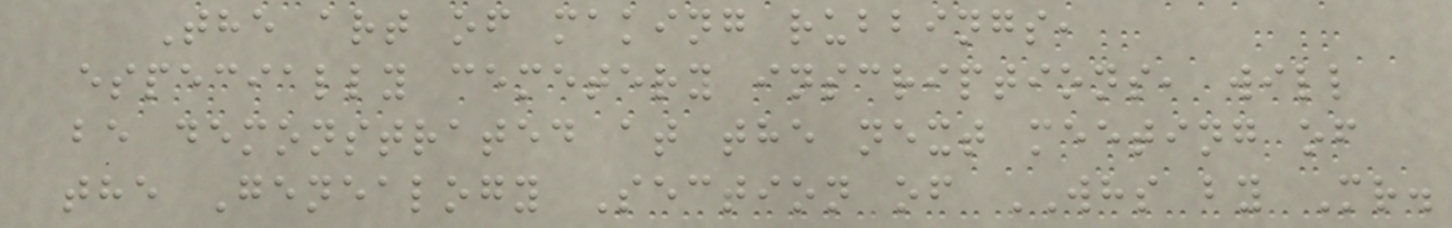The art of making rubbings,
especially cemetery inscriptions, will
be demonstrated at the next meeting of
the Genealogy Section of WHS by Mr.
